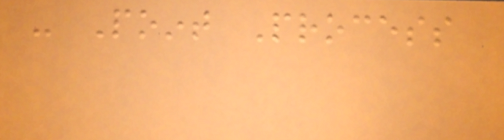- Point Process
